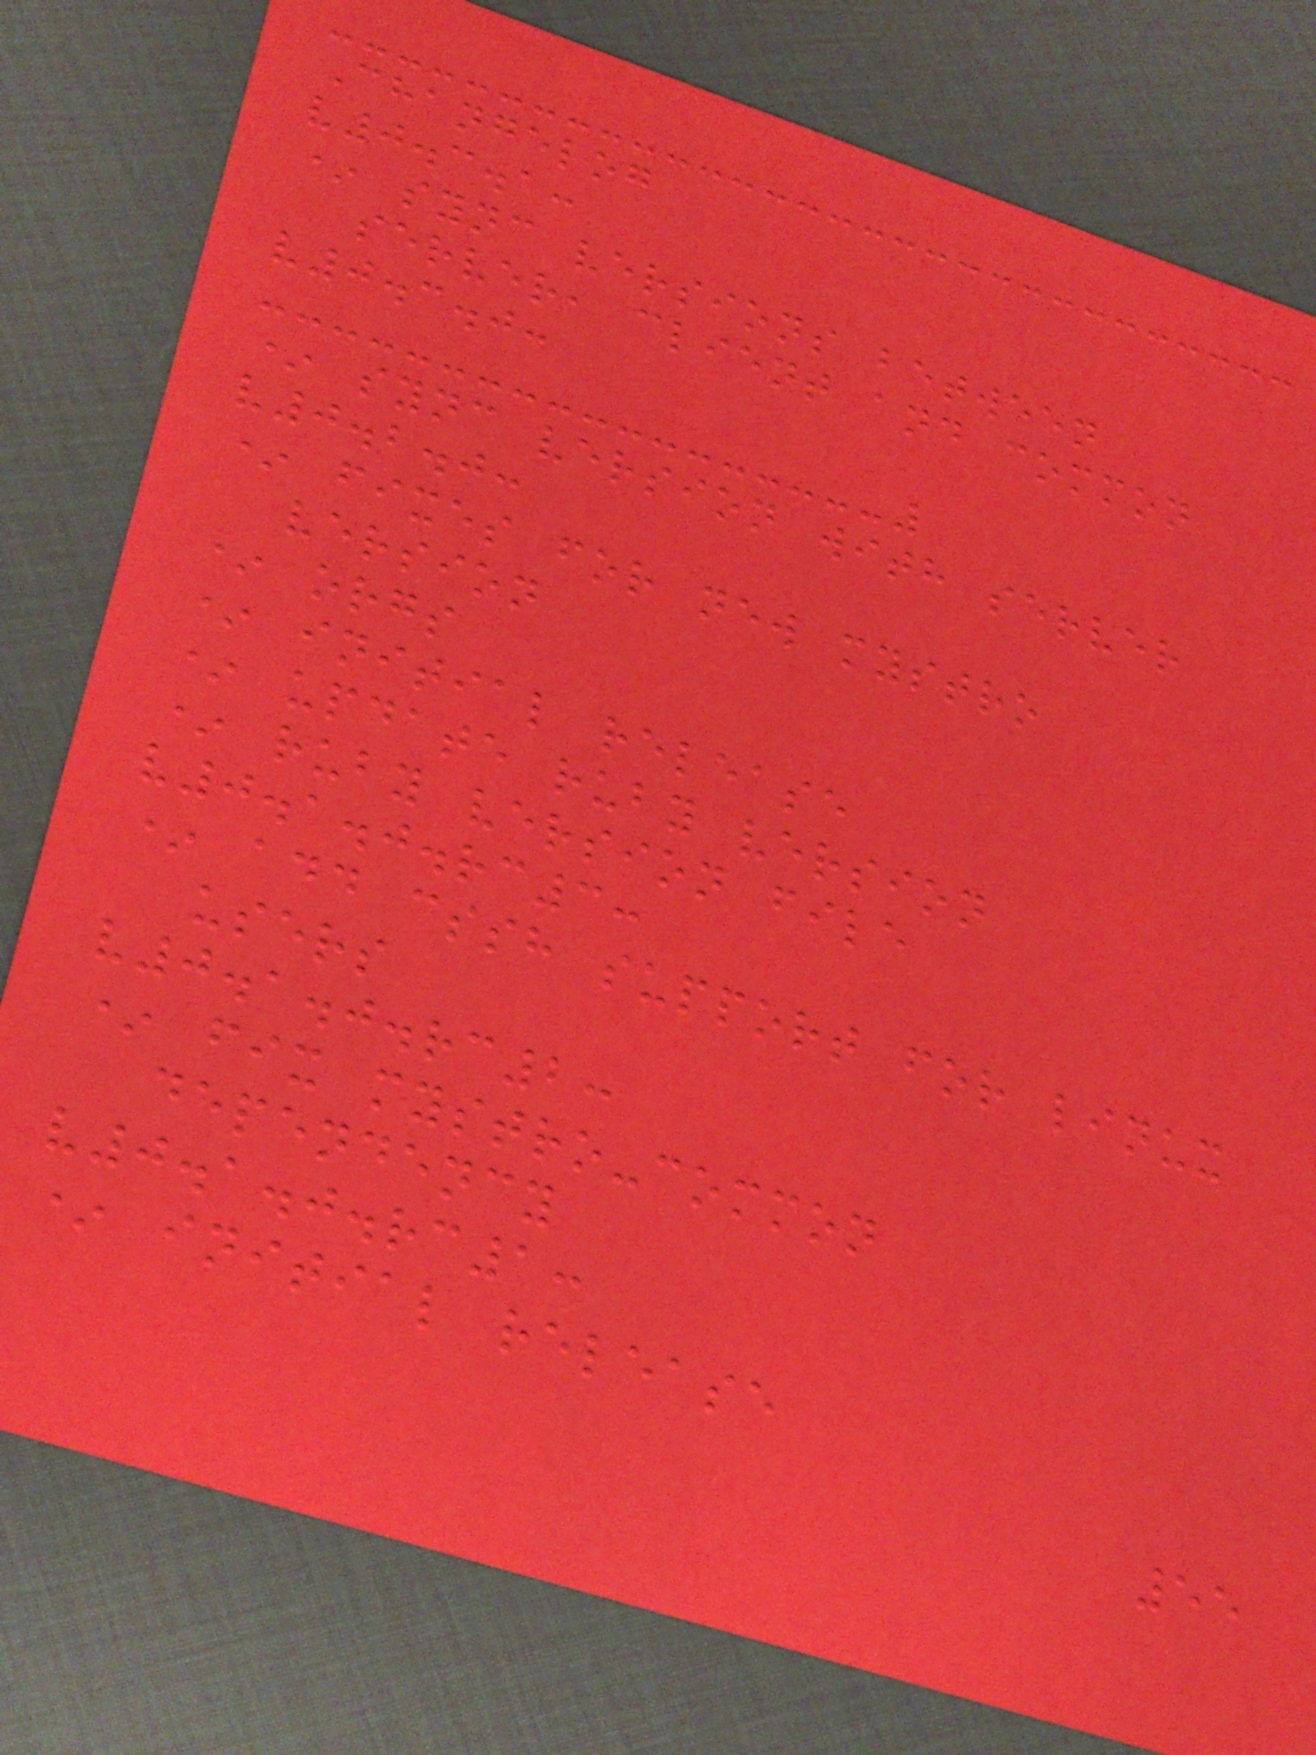Changelog
v0.3.1:
* sync versions between
server, client and common
v0.3.0:
* sync version with server
v0.2.0:
* fixes for new mystro
version
* orgs
* initial release
* update ruby version
* ruby version file
v0.1.0.rc3:
* add cssh support for linux
users
v0.1.0.rc2:
* fix mystro-common
dependency
v0.1.0.rc1:
* initial release
55
